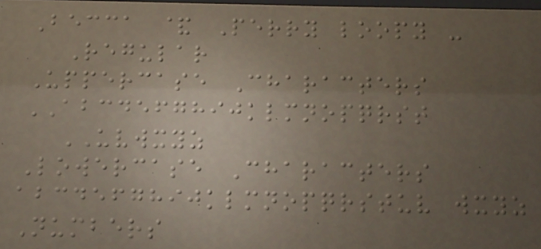Becca & Perry loopy -
Regular
Uppercase Characters
ABCDEFGHIJKLMNOPQRST
UVWXYZ
Lowercase Characters
abcdefghijklmnopqrstuv wxyz
Numbers
